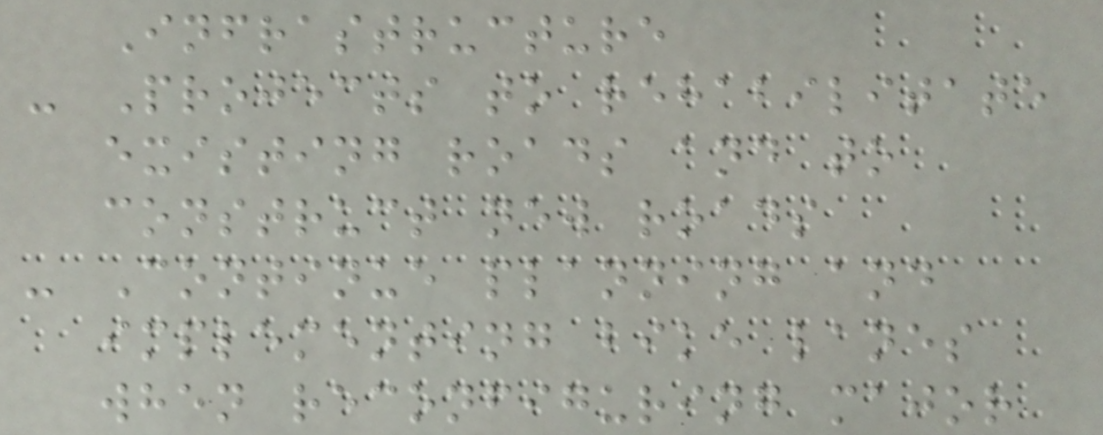Infrastructure
- Projects to rehabilitate
existing roads and to
construct new roads
- Continue planning and
implementing bike lanes
when reconfiguring major
